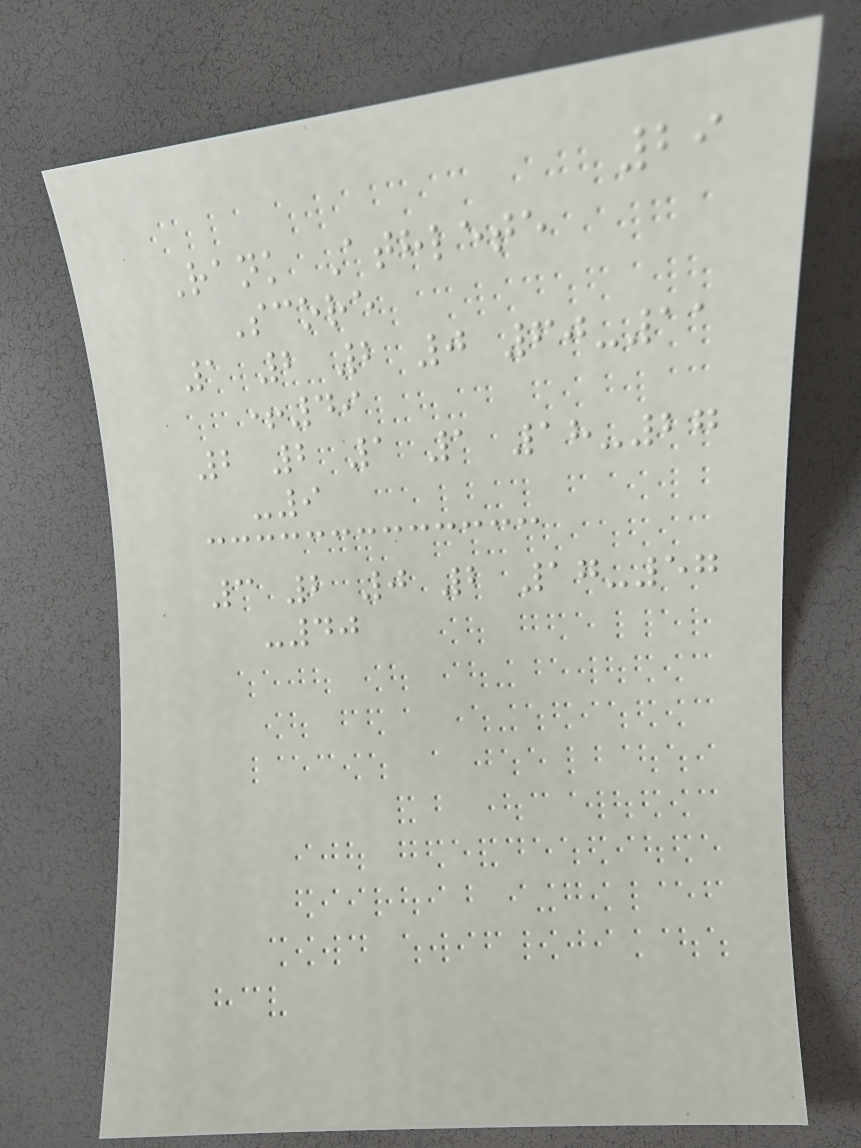29
Rank Athlete
Score
1 2 2 0 60-11
+49
2 2 1 1 18-27
-9
3 2 0 2 17-57
-40
